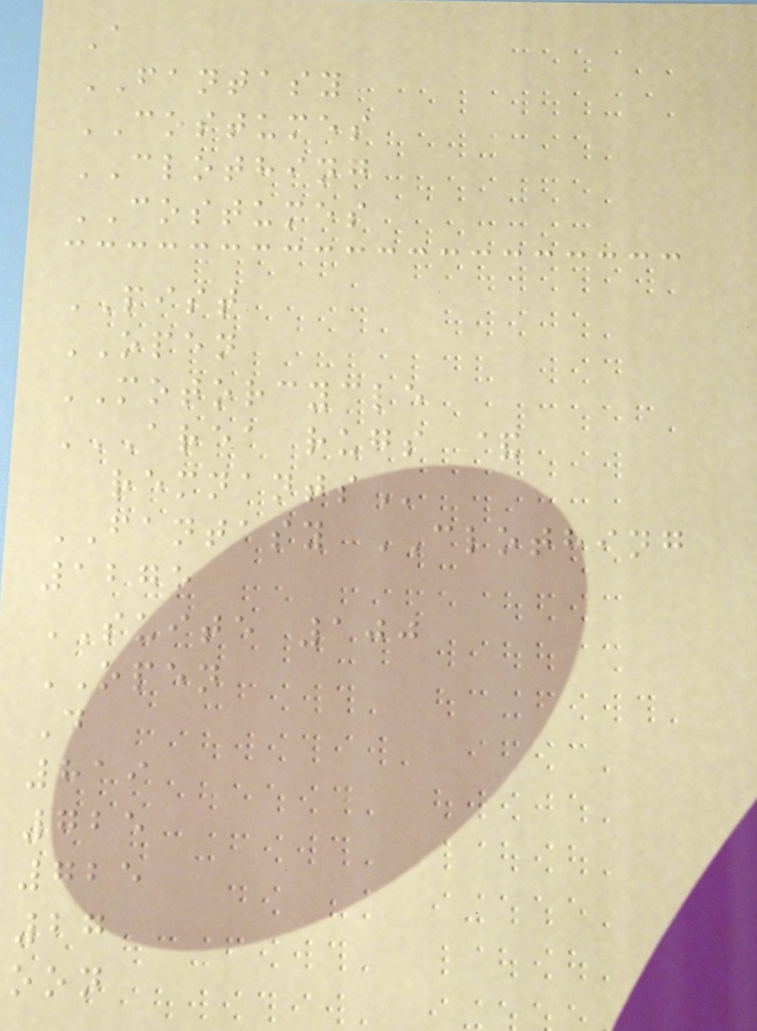A
FANTASY
COSTUMES
CLOTHING
COSTUMES
PIST
OPEN
MOTORCYCLE
AREA RUGS &
REMNANTS
FANTASY CLOTHING
1275
SUITE 100
OPEN
D
819
725
725
27
oon
